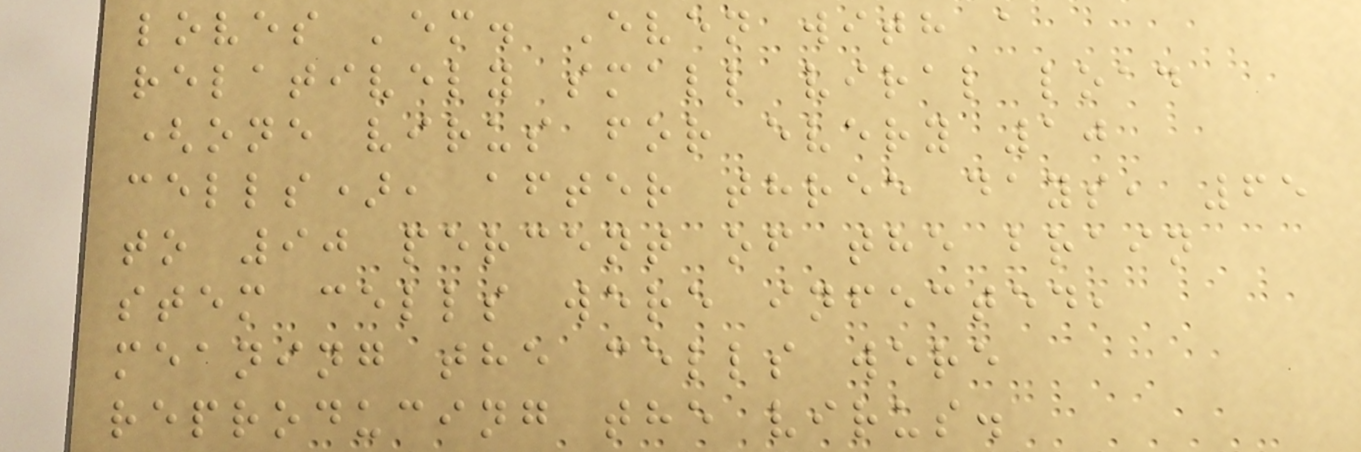loves 'em. Even with a
relatively small viral load
(one virus for every 10
cells), after three days, 65
to 90 percent of the brain
stem cells were infected,
meaning the cells were
reproducing the virus.
